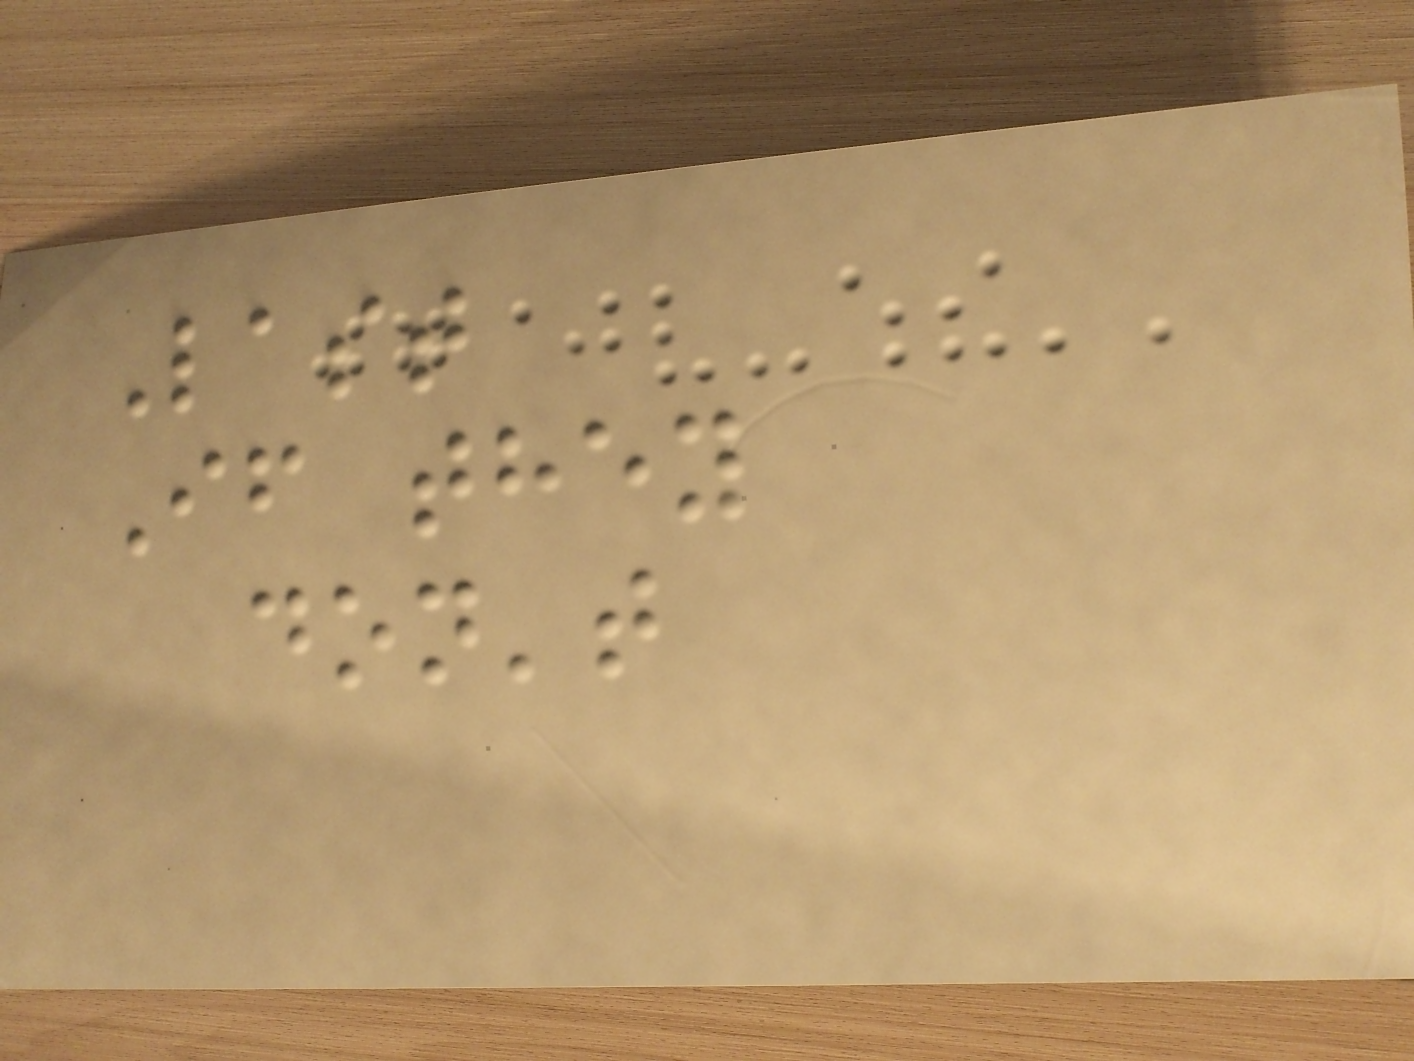Last
If they
don't
